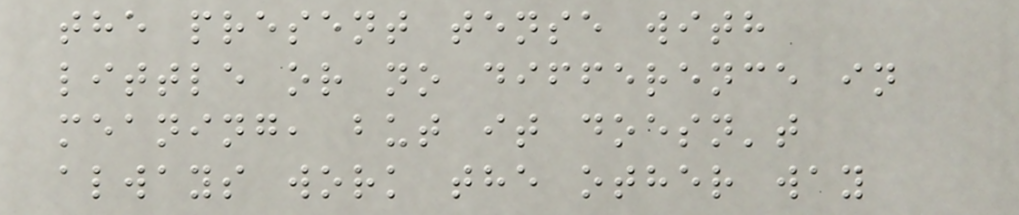the present tense with
little or no difference in
meaning, but it doesn't
always work the other way
